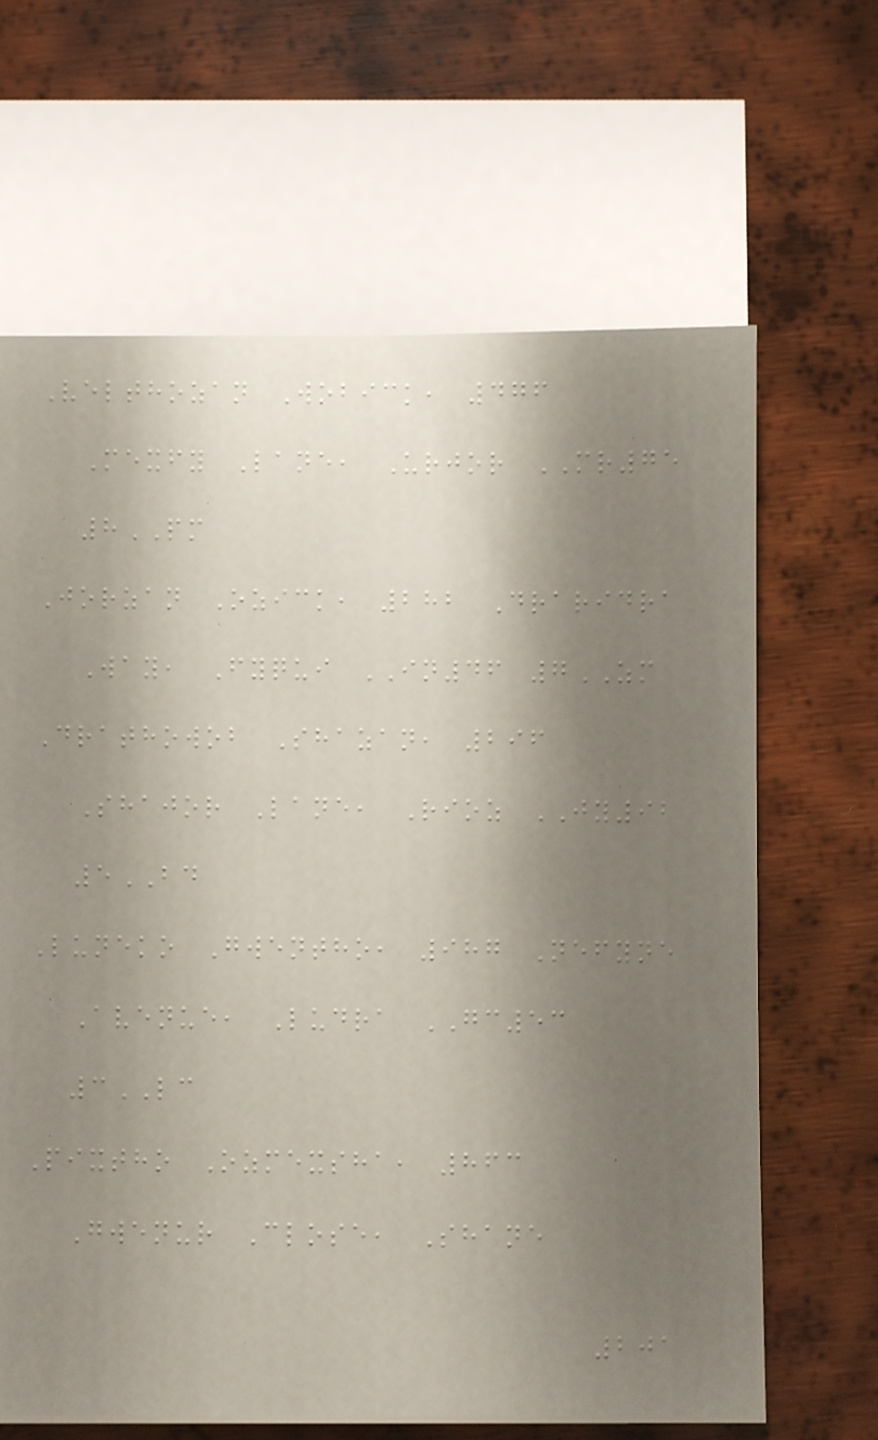Velthozan Wobick, 476
Mexfy Lane, Urjor MR75
8PM
Jorzan Ozick, 282 Draridra
Way, Fyqui IN46 7ZM
Drathowob Shazan, 296
Shajor Lane, Rioz JY92
5BD
Luneko Gwentho, 987 Nefyne
Avenue, Ludra GC53
3LC
Pixtho Ozmexsha, 863
Gwenur Close, Shane
201
